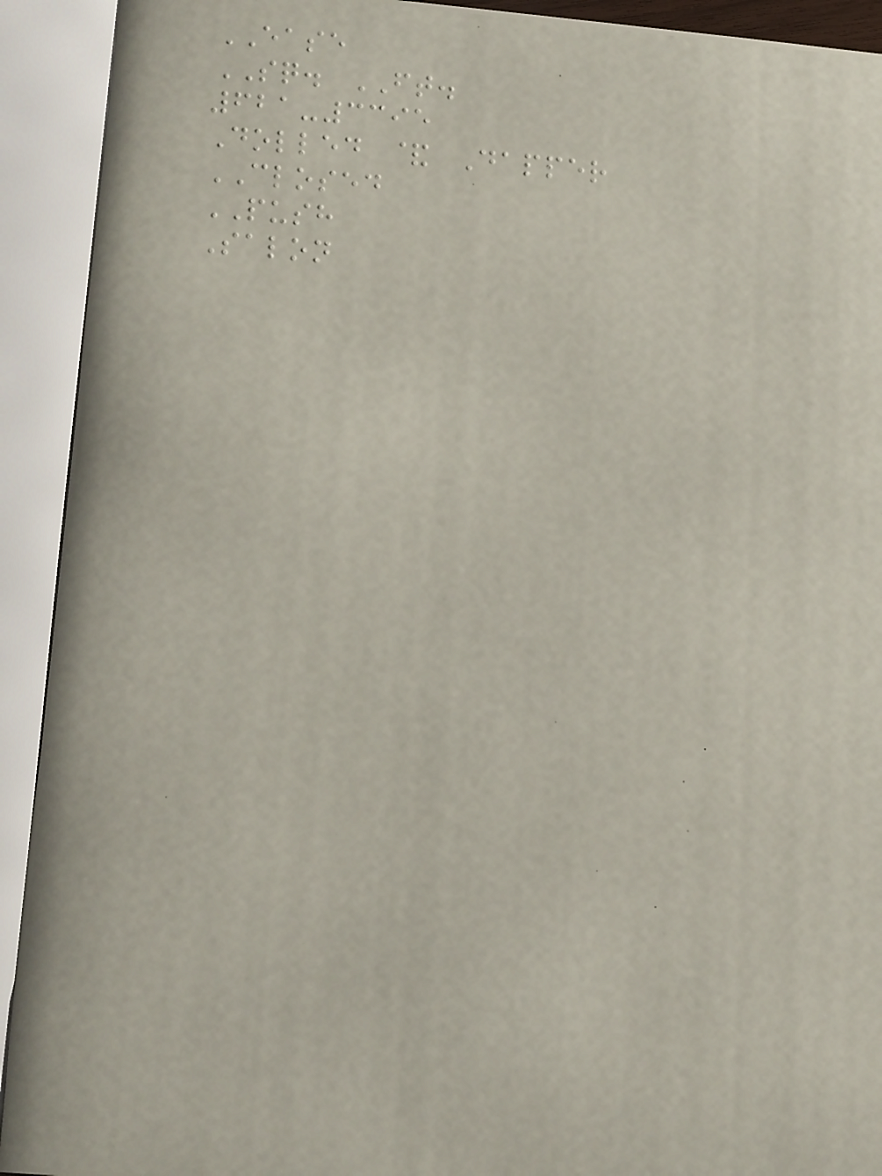EASE
SQ. FT.
621-3395
Dolled & Dapper
CLOSED
PUSH
Salon
